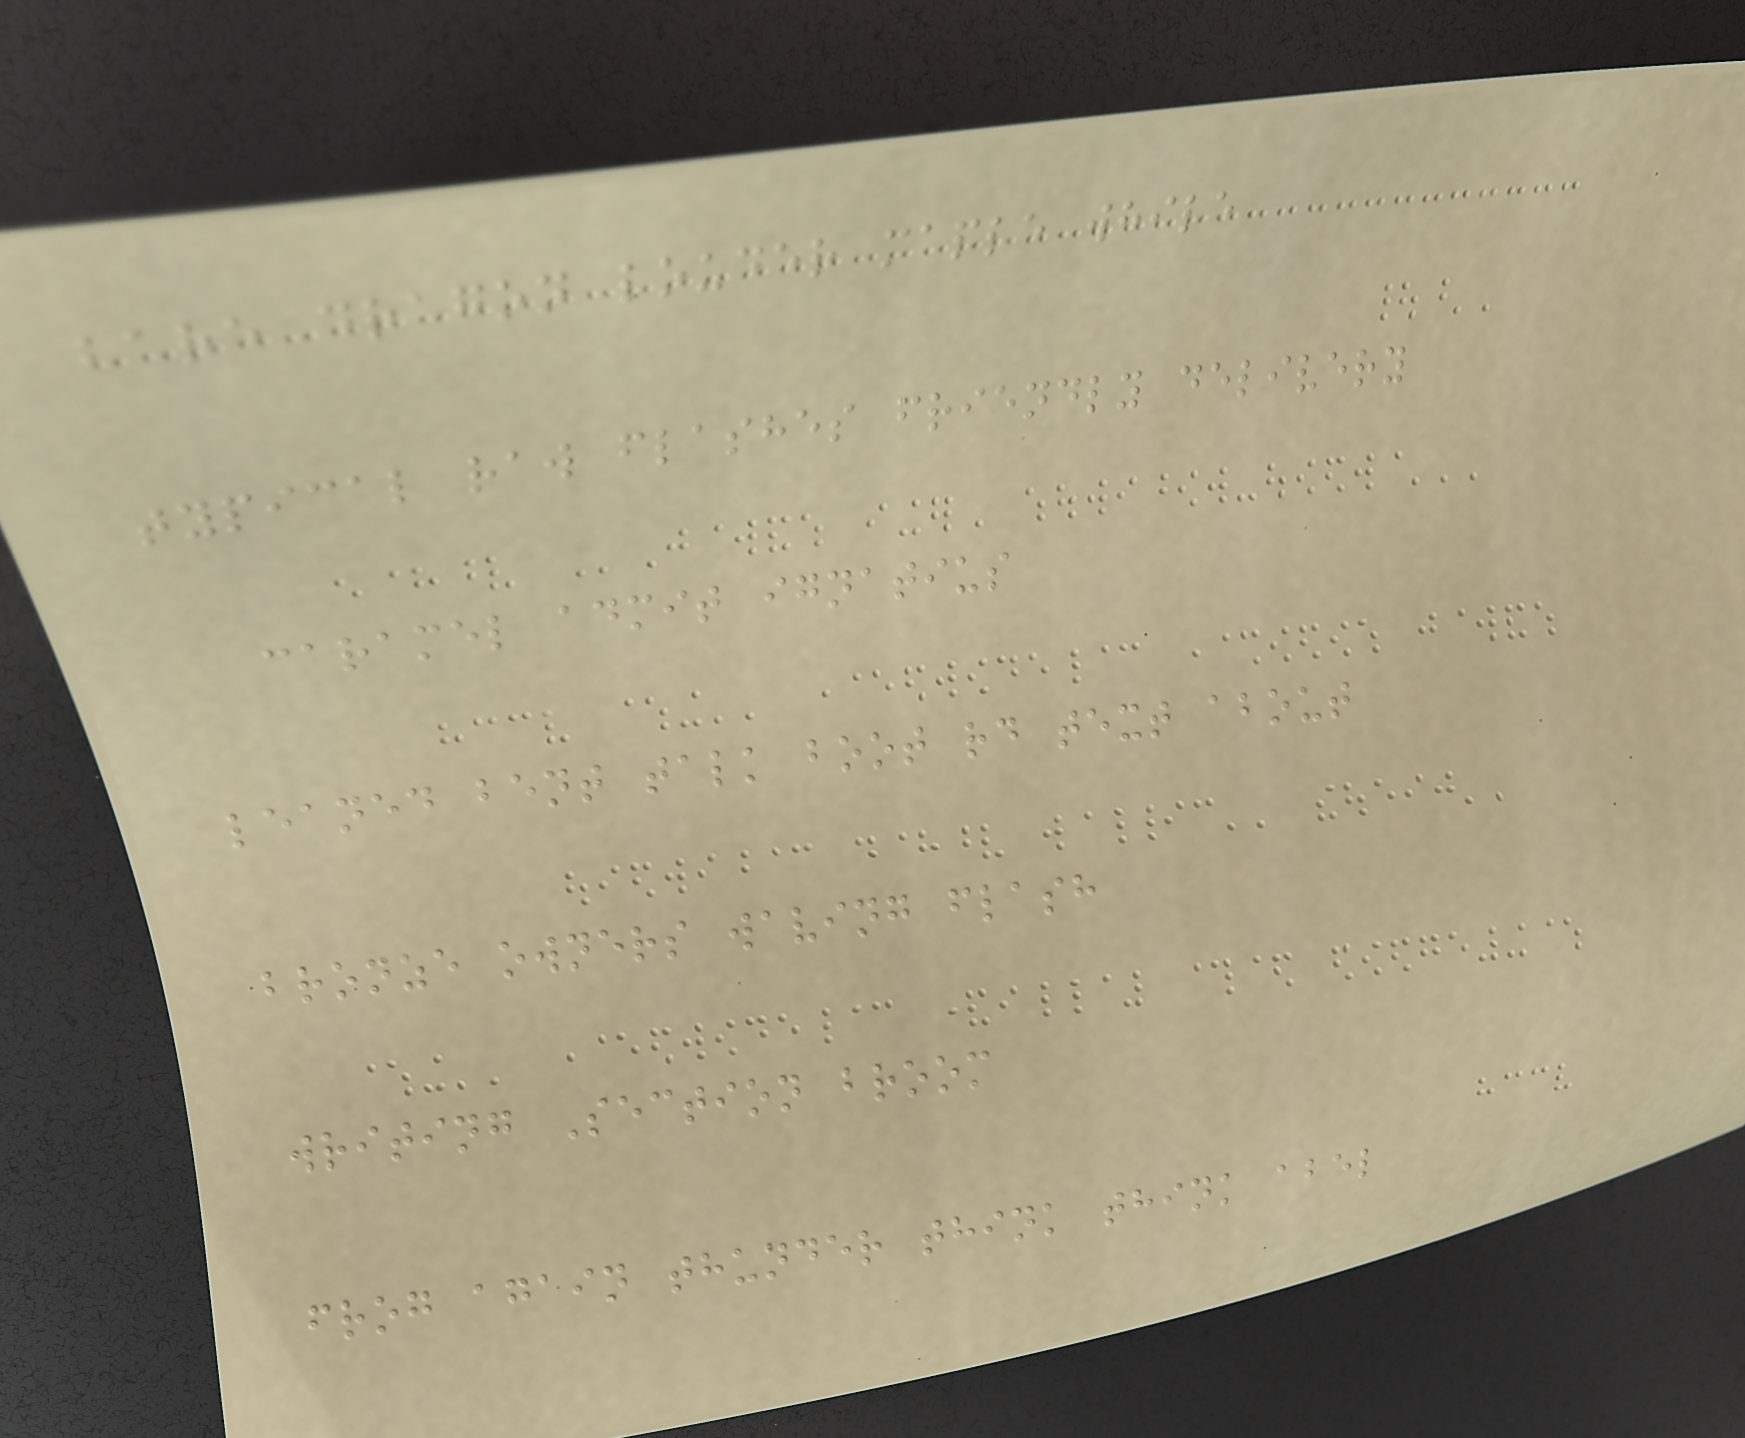bare dragon louder maple while
typical raw flashes friendly delivery
caramel admit ignatius
leaned bent talk boot rd text about
bronze owners waving flash
writing Section broom
frog again thunder think think abel
